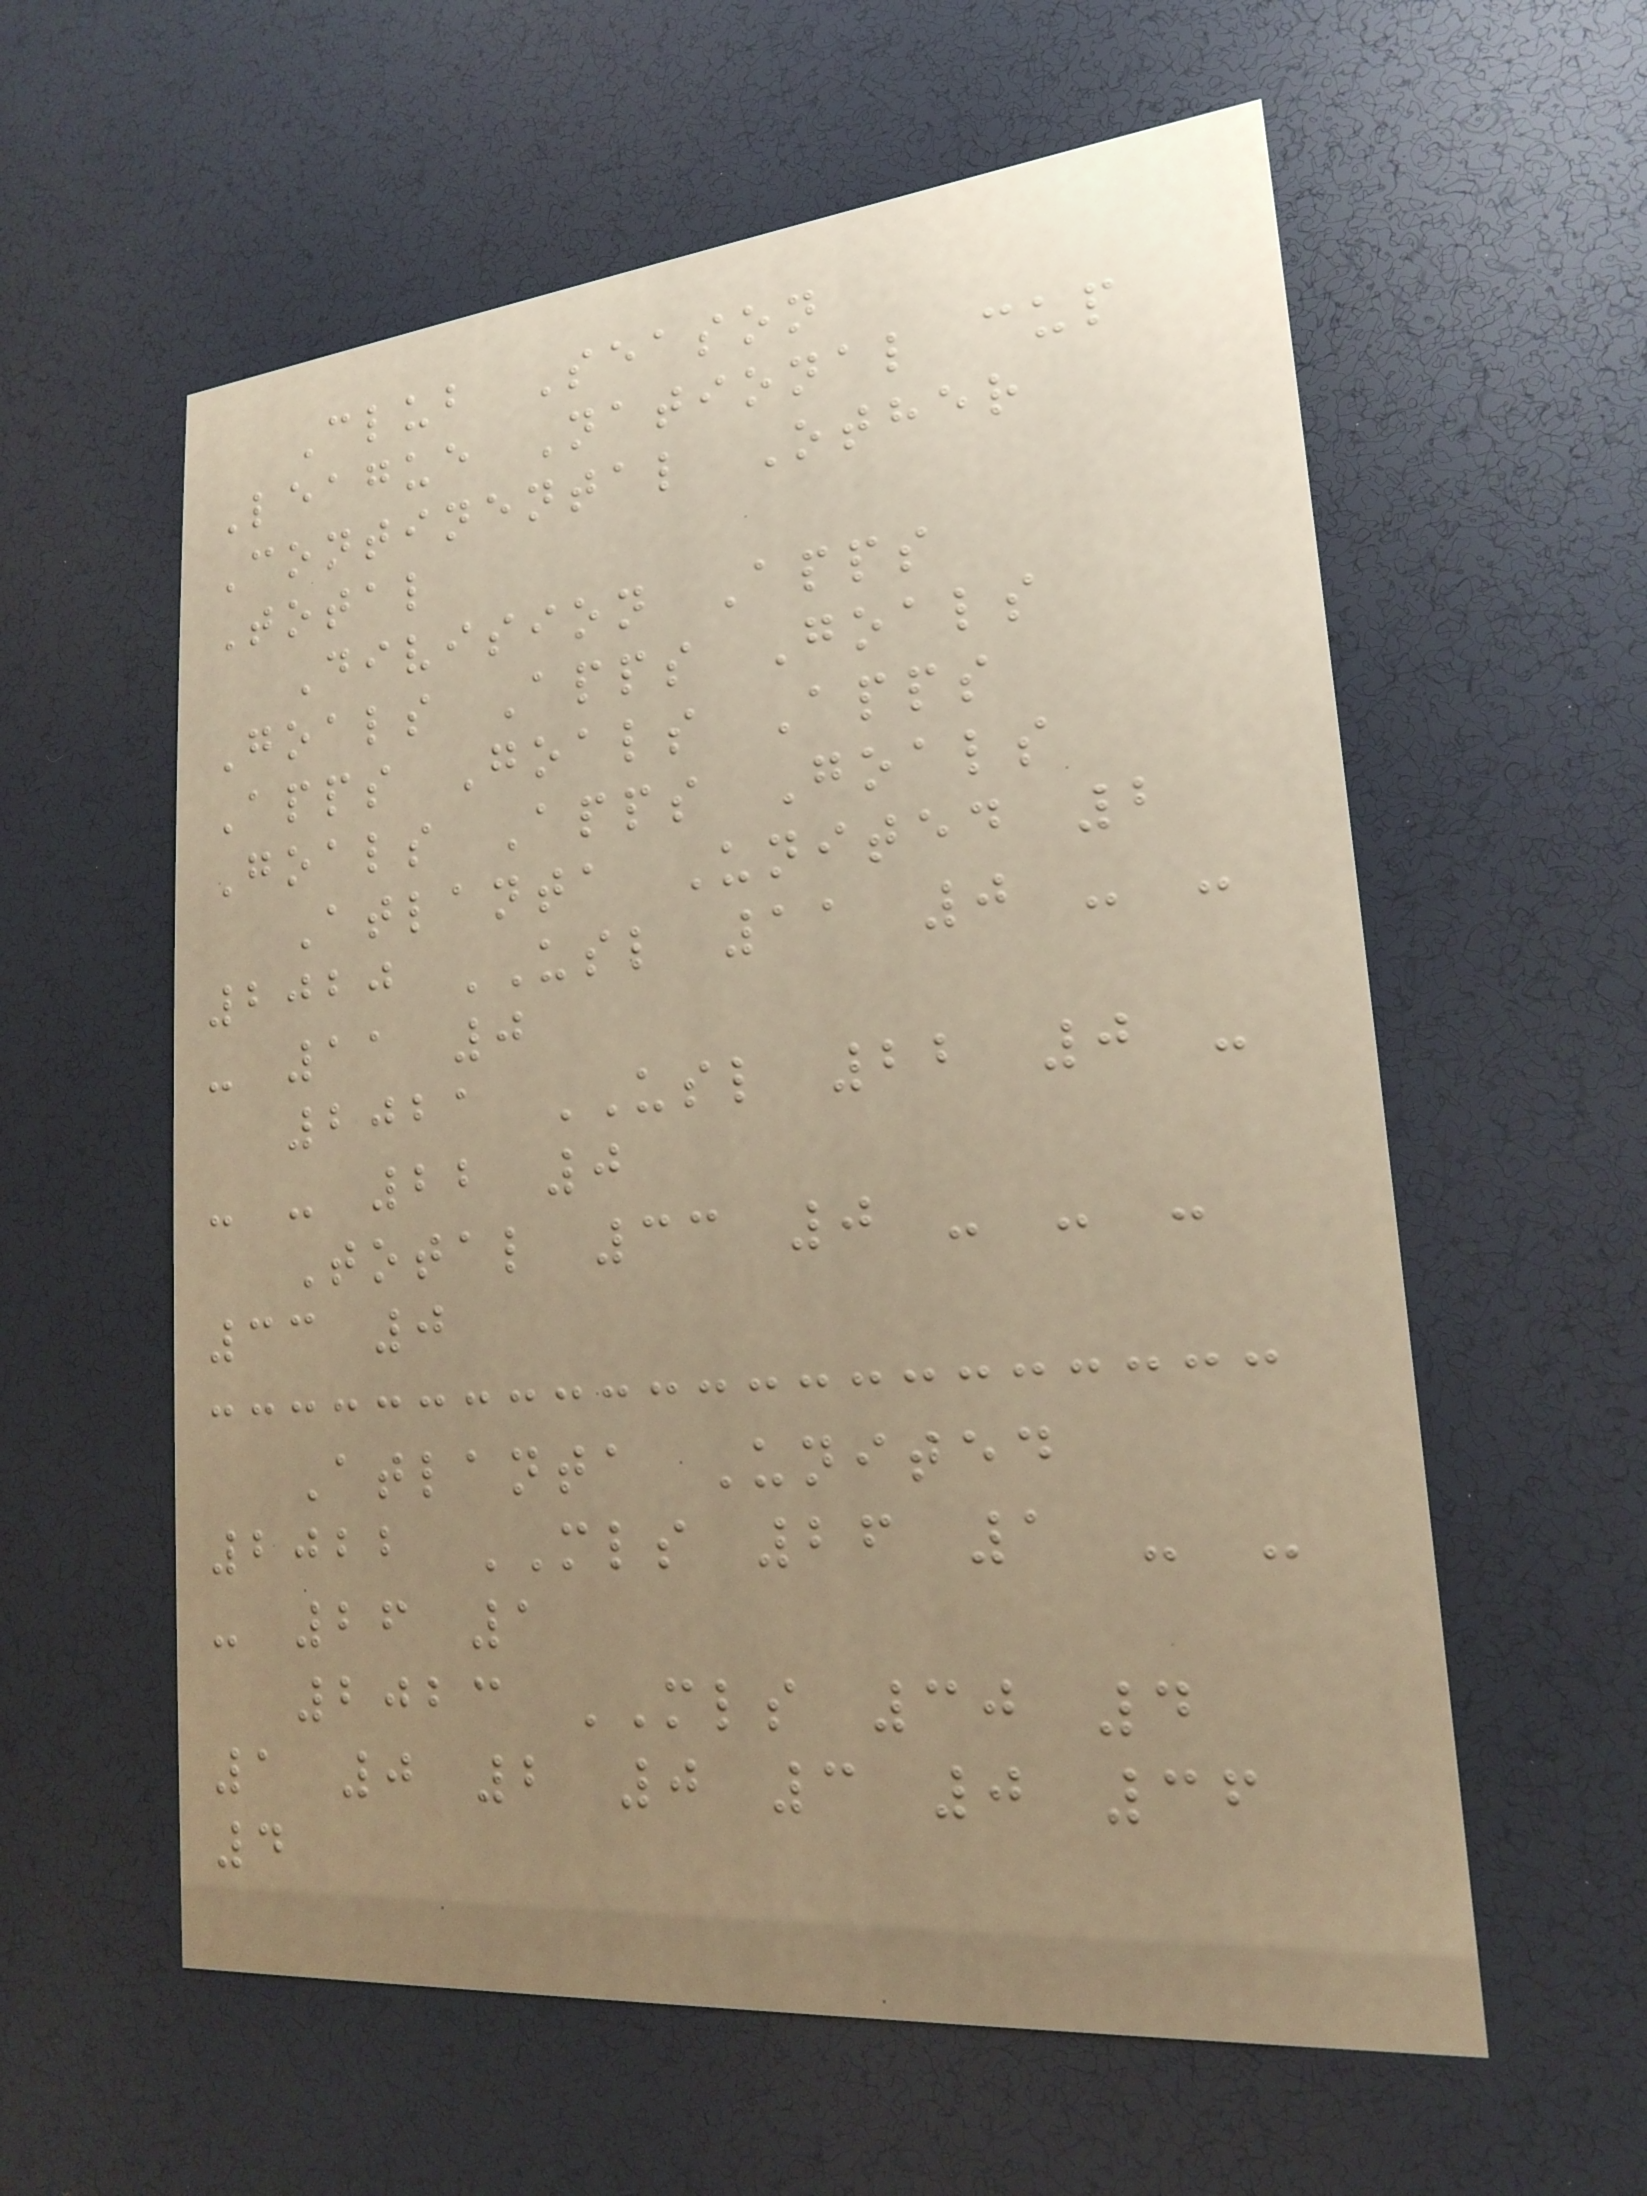Club Season
League National cup
Continental Other
Total
Division Apps
Goals Apps Goals
Apps Goals Apps
Goals Apps Goals
Atlanta United 2
2020 USL 11 0 - -
- 11 0
2021 USL 22 0 -
- - 22 0
Total 33 0 - - -
33 0
Atlanta United
2022 MLS 26 1 - -
- 26 1
2023 MLS 30 4
1 0 2 0 3 0 36
4
